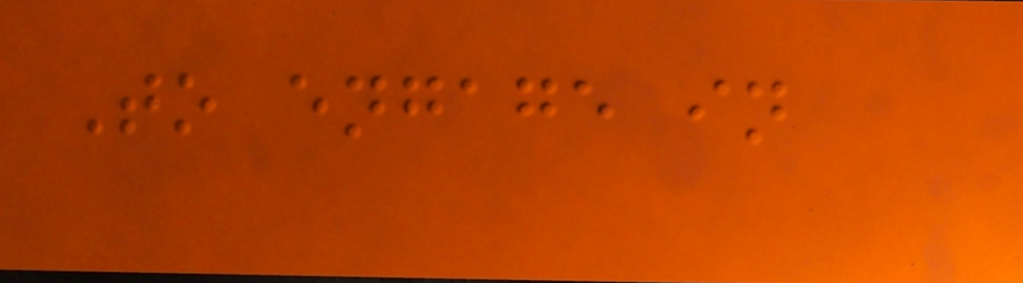To engage in
